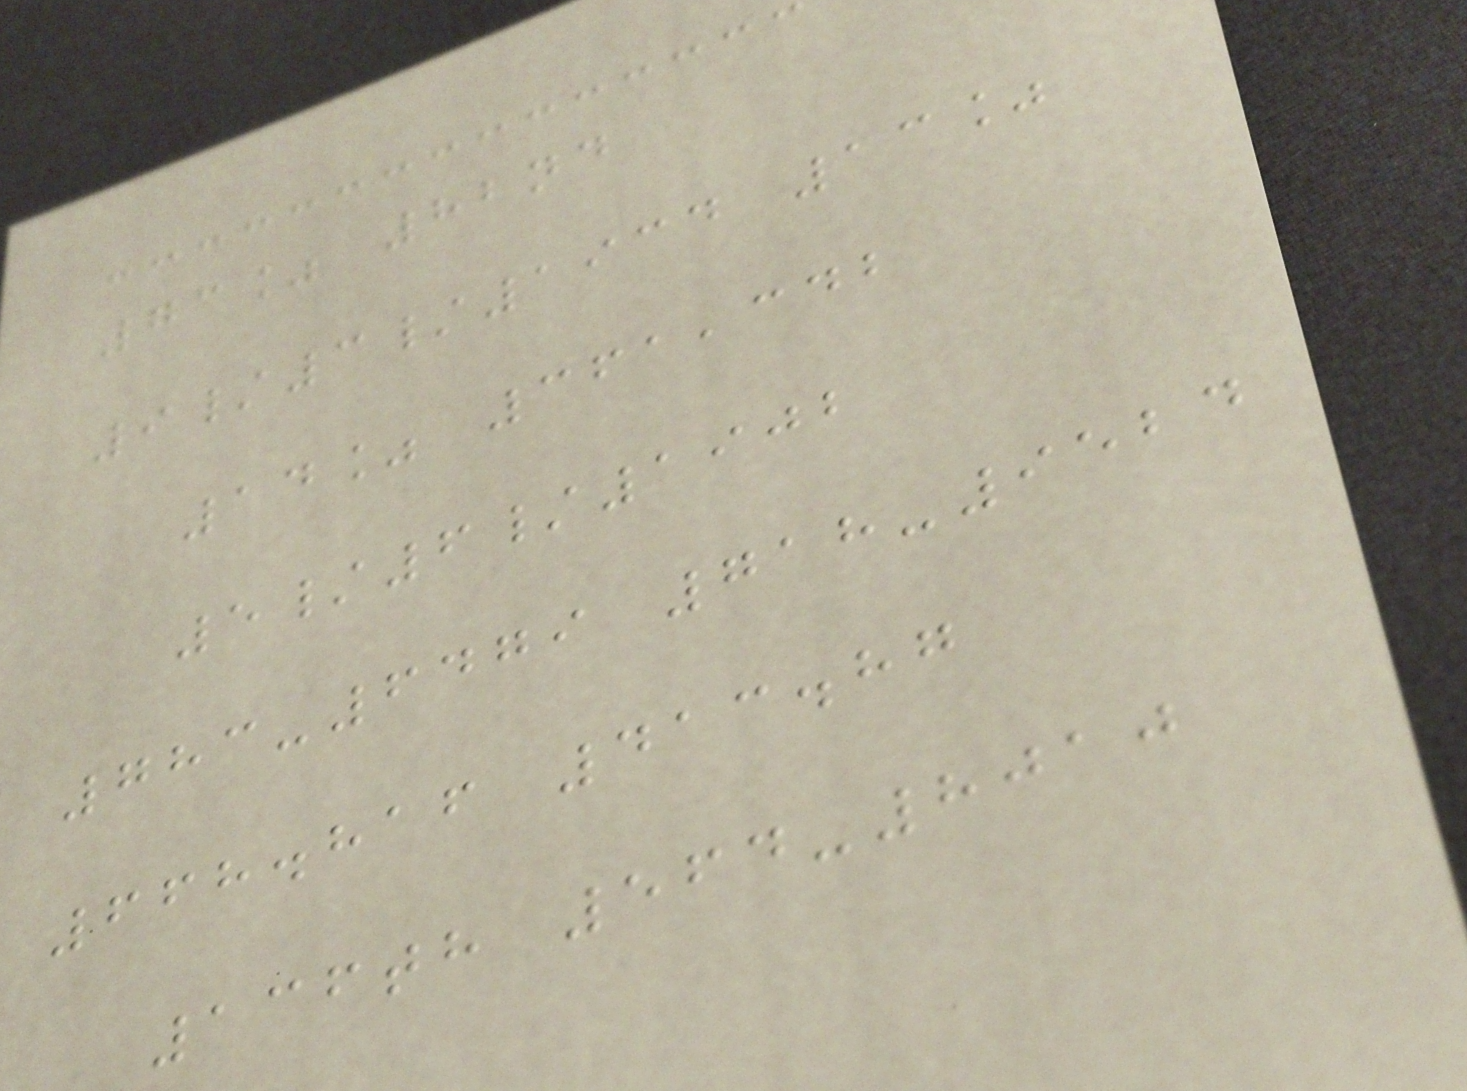73% 82nd
9/3/1934 13%
14% 361,342
5/6/1902
783-6479 718-9524
668.816 413.87
136th 564-8010
